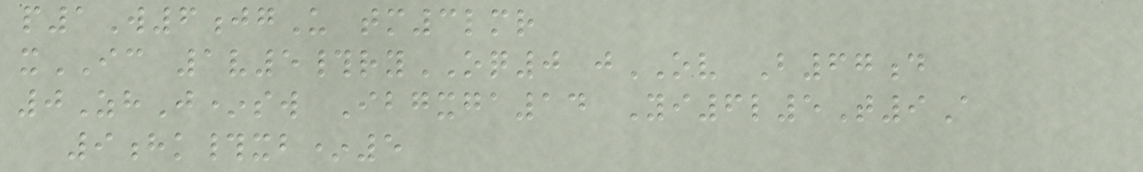p1W6jgU tm3lmr
xIC 1v5#ryOQ0 jOV B67d
0ZhJ*sw Ibgxga14 Yi6l5T9A
9hk#xb*5
